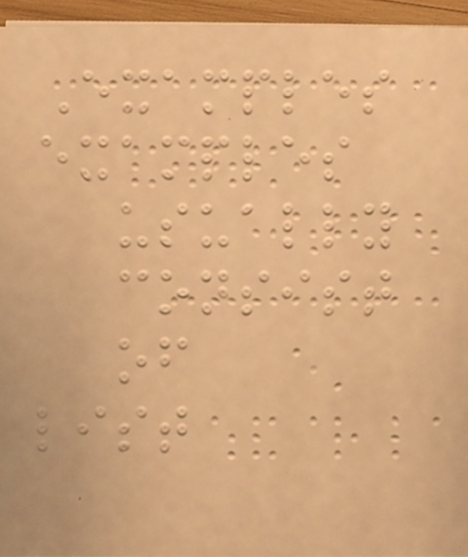Examples
examples
usually
consist
of
list
